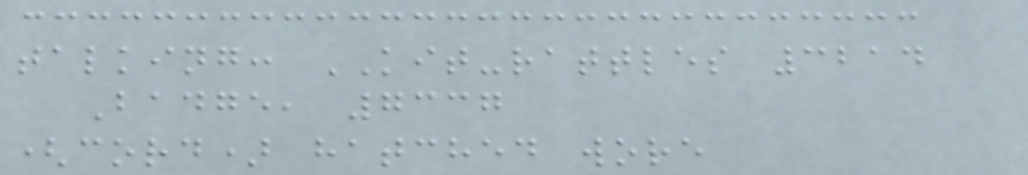talking: KIT-rattles 3214
Badge, 7337
(cord) hatched wore
